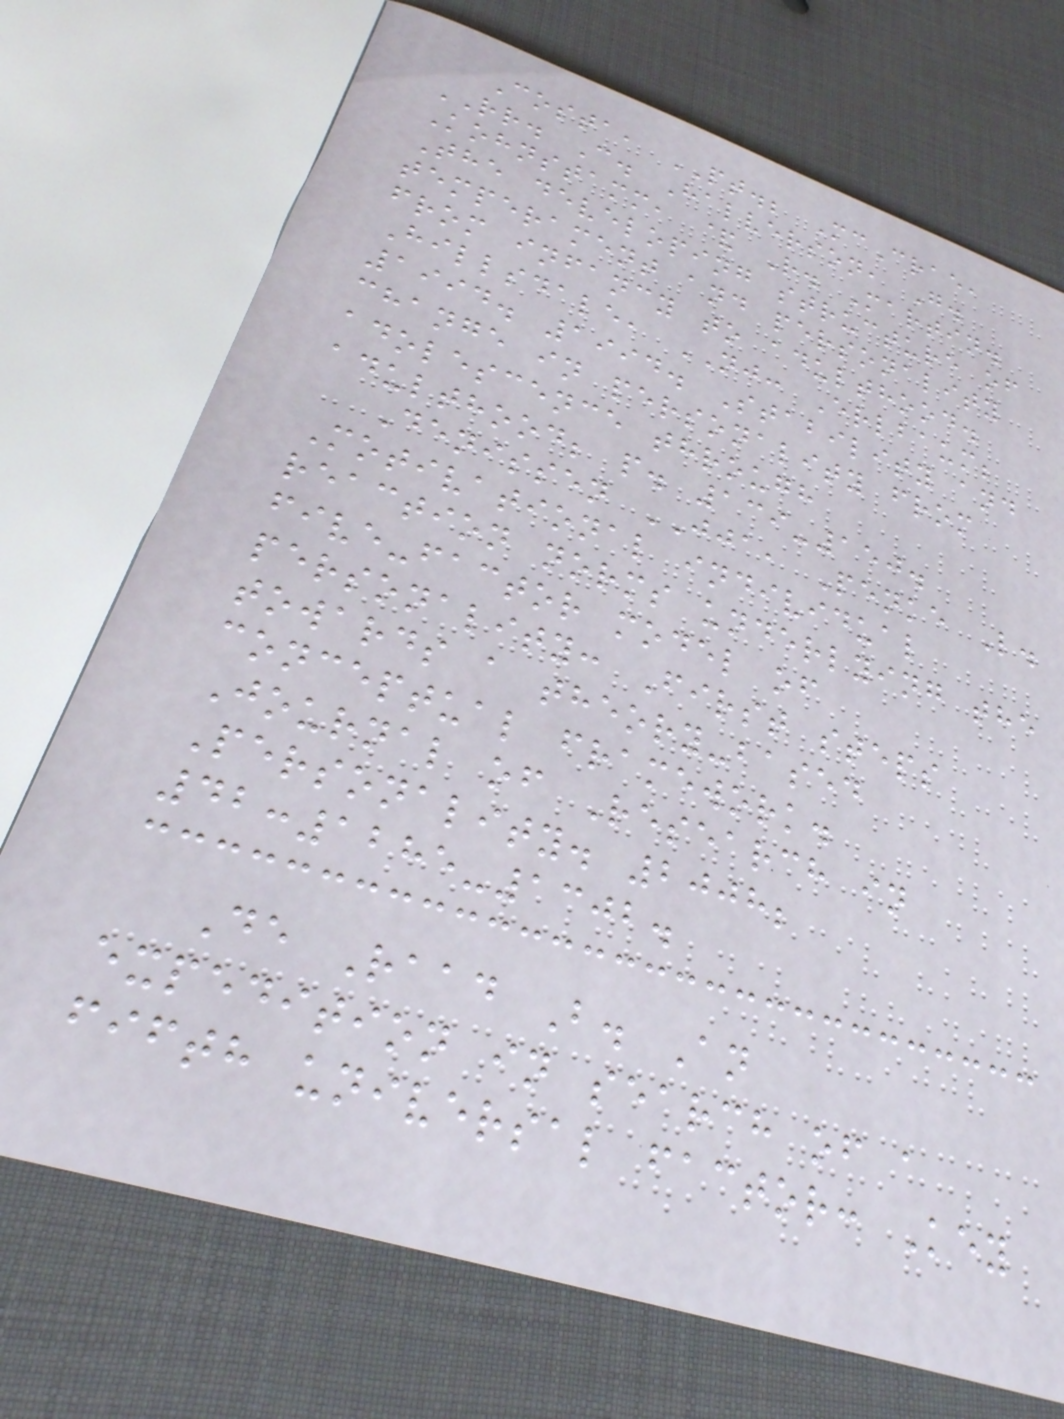Costa, PT.; McCrae,
RR. C. Halverson, G.
Kohnstamm, & R. Martin.
The developing structure of
temperament and personality
from infancy to adulthood.
Hillsdale, NJ: Erlbaum;
1994. 1994. Stability and
change in personality from
adolescence through
adulthood; p. 139-150.
Denissen JJA, Penke L.
Motivational individual
reaction norms underlying the
five-factor model of
personality: First steps
towards a theory-based
conceptual framework.
Journal of Research in
Personality. 2008;
42:1285-1302.
De Raad B. An
expedition in search of a
fifth universal factor: Key
